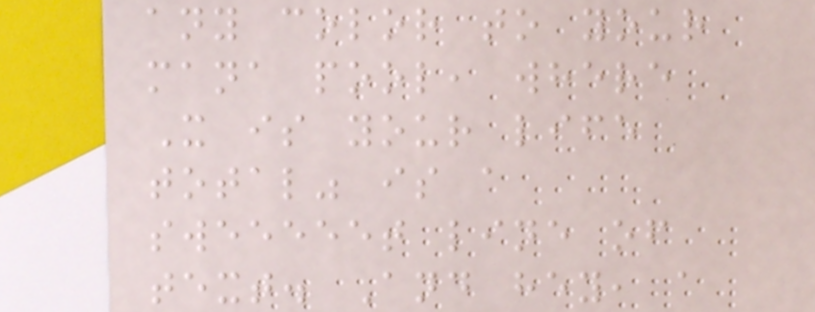any color to your
mana pool, where
X is your life
total" is a
sweeeeet line of
text. And hey, a
